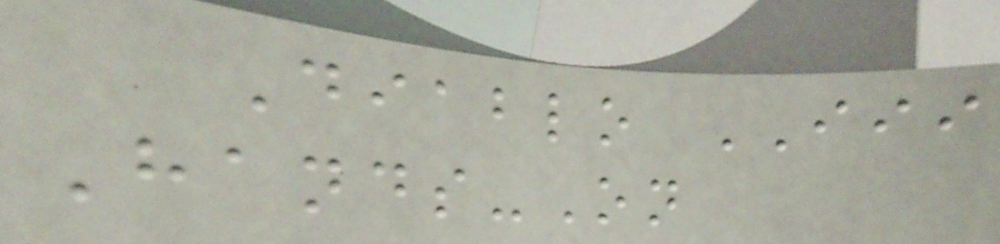Diablo III
Hands-On
